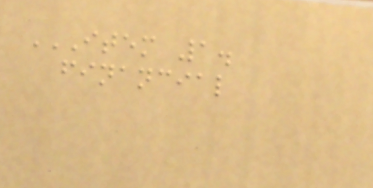ITEM 1.
FINANCIAL
